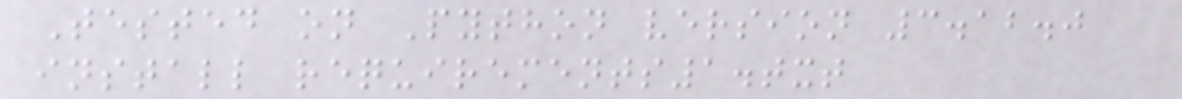Tested on Python version 3.12.0
install requirements1.txt
